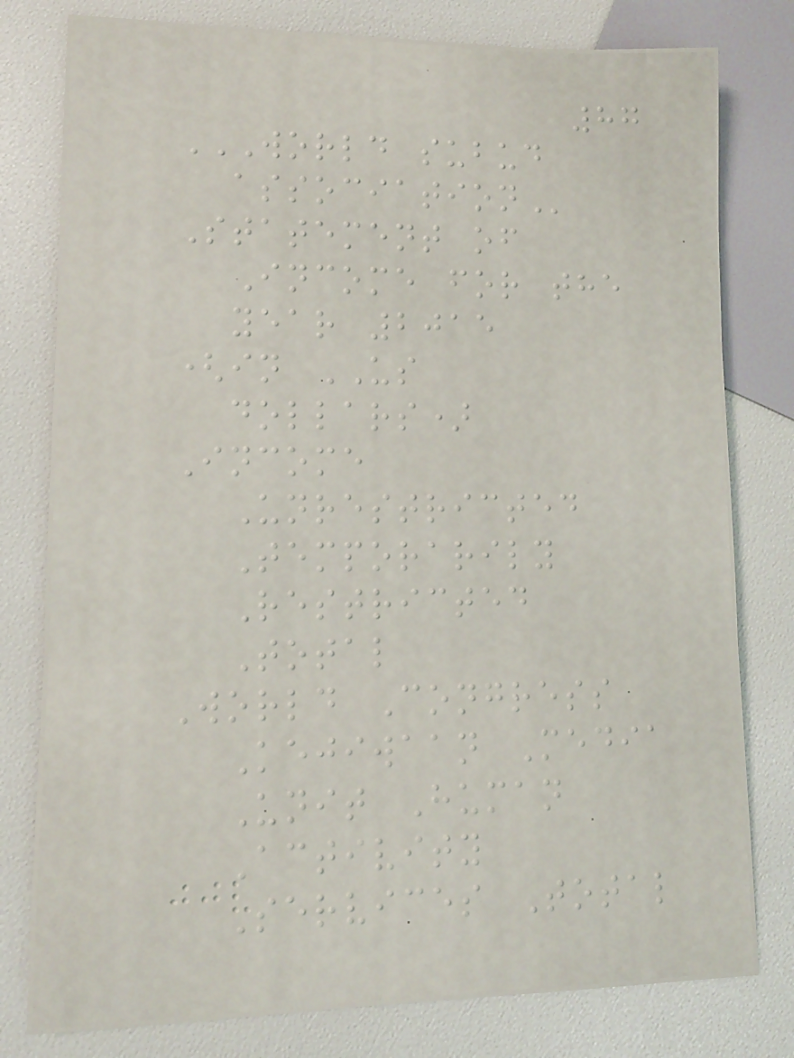87
WORLD SUBUD
ASSOCIATION
Statement of
Income for the
year 2015
(in US
dollars)
Income
Unrestricted
Temporarily
Restricted
Total
World Congress
Kejiwaan Media
Unit Human
Activity
Services Total
